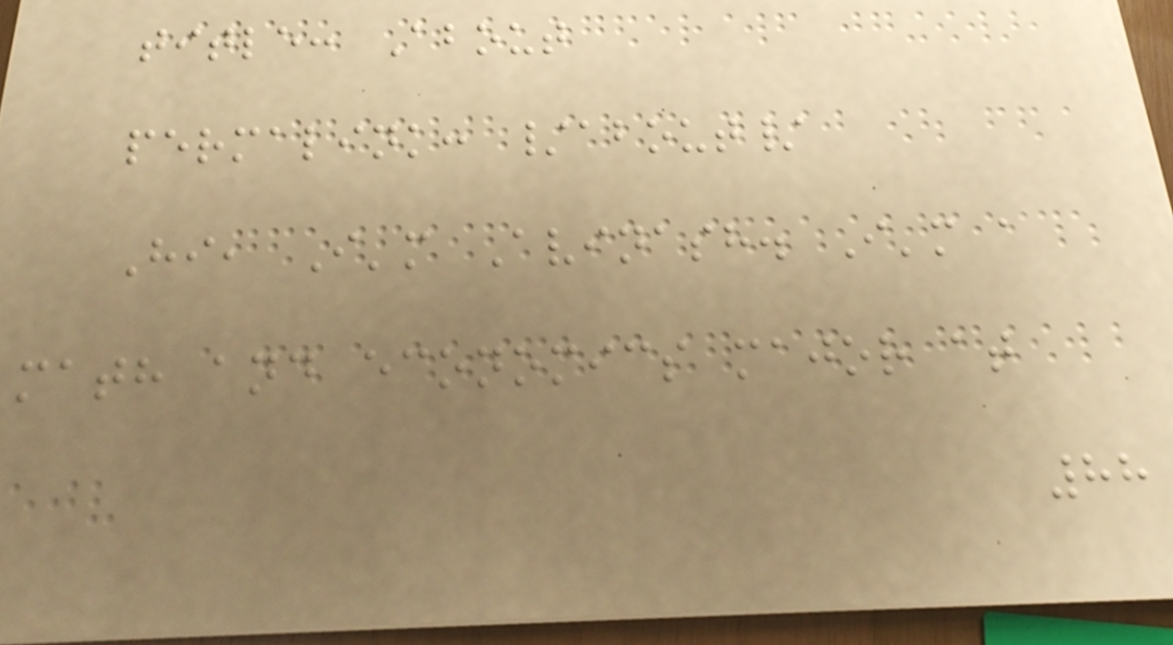title: About
permalink: /about/
Hi, I'm Avinash. I'm a
math and economics major at
88
